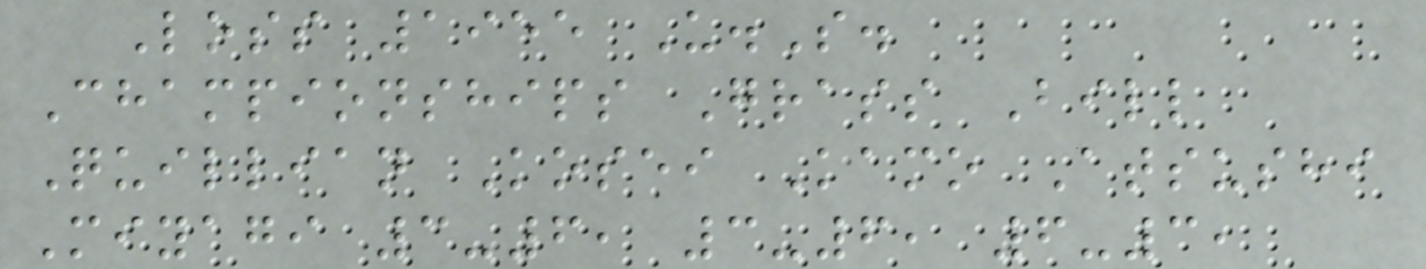Loss 1955 U.S.
Championships Grass Bill
Quillian Kosei Kamo Atsushi
Miyagi 3-6, 3-6, 6-3,
